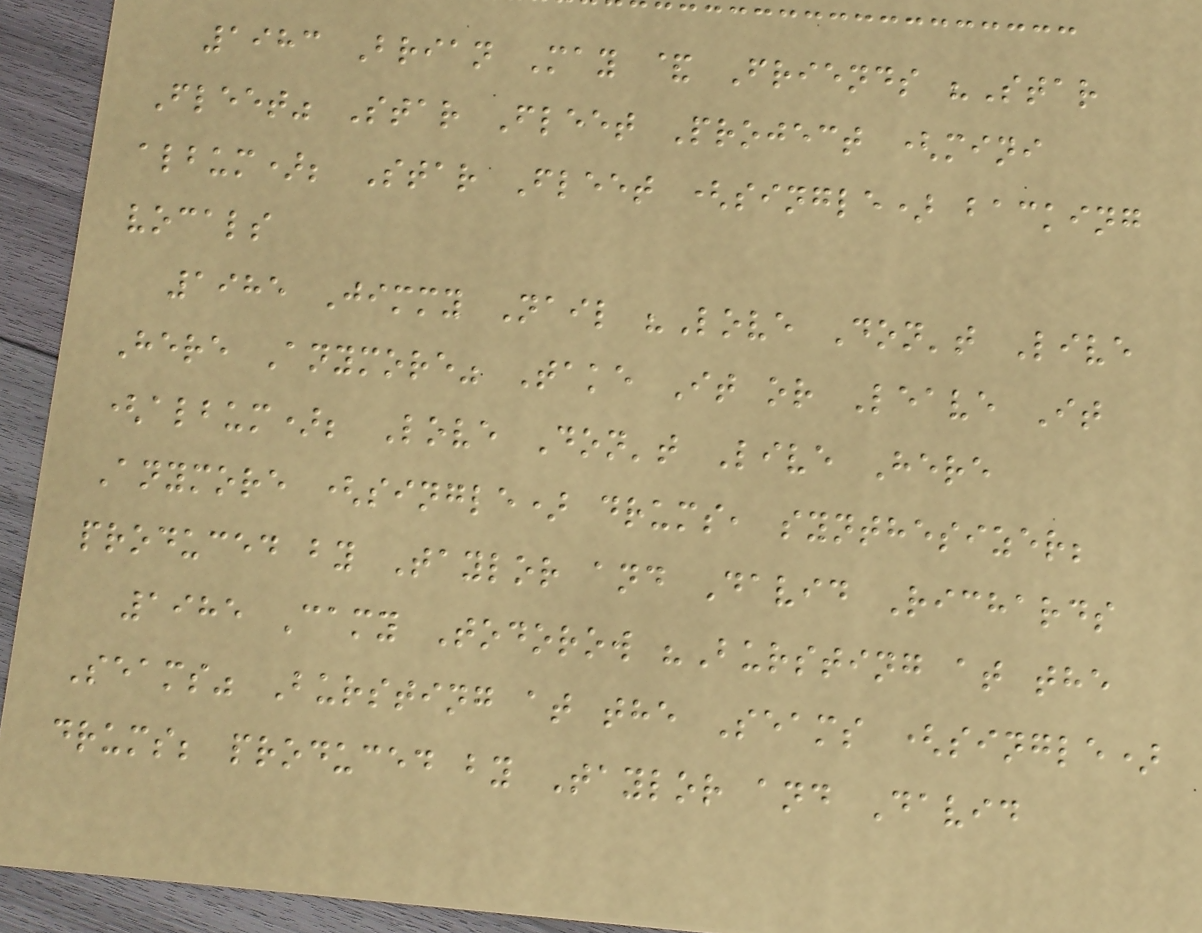1983 Brian May & Friends "Star
Fleet" Star Fleet Project (mini
album); Star Fleet (single) backing
vocals
1985 Jimmy Nail "Love Don't Live
Here Anymore" Take It or Leave It
(album); Love Don't Live Here
Anymore (single) drums, synthesizer;
produced by Taylor and David Richards
1985 Camy Todorow "Bursting at the
Seams" Bursting at the Seams (single)
drums; produced by Taylor and David
